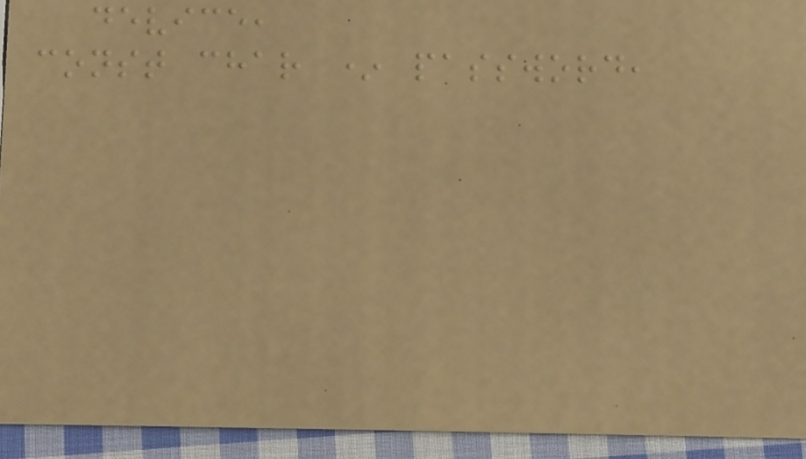device,
const char * password,
